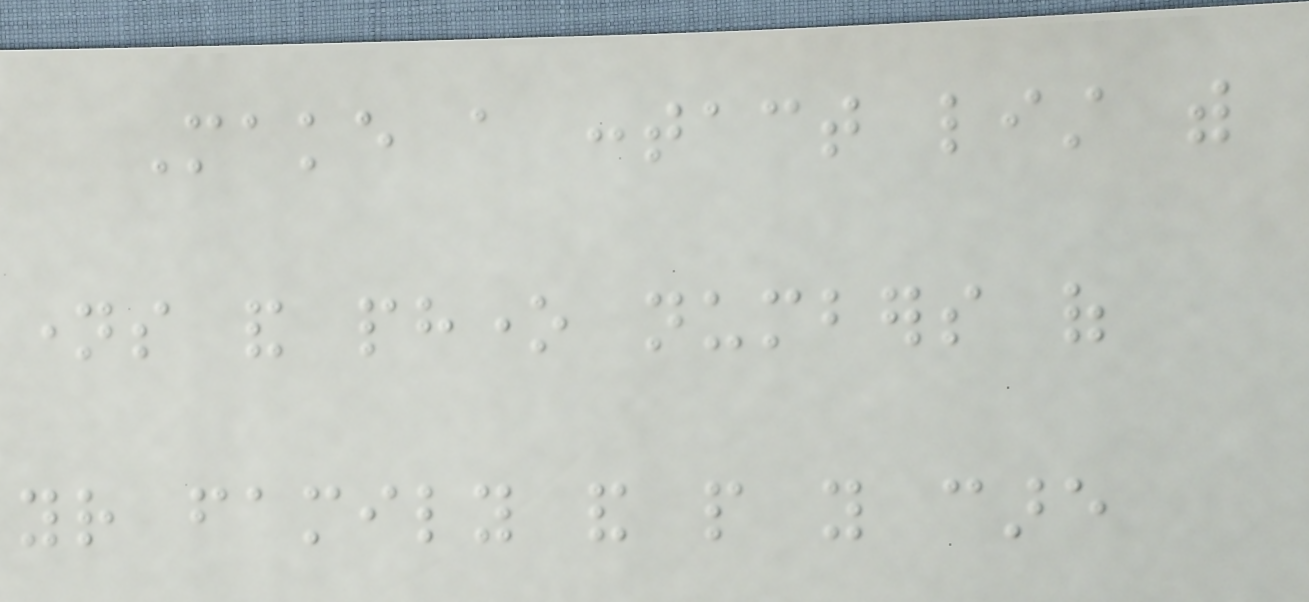Make a contact list with
names and phone numbers of
your family and people you care
